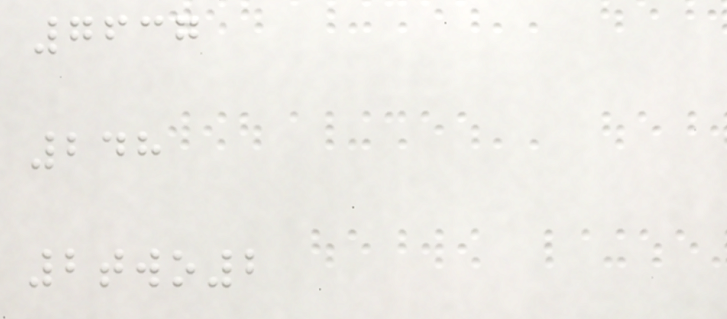7637
248
2two2
